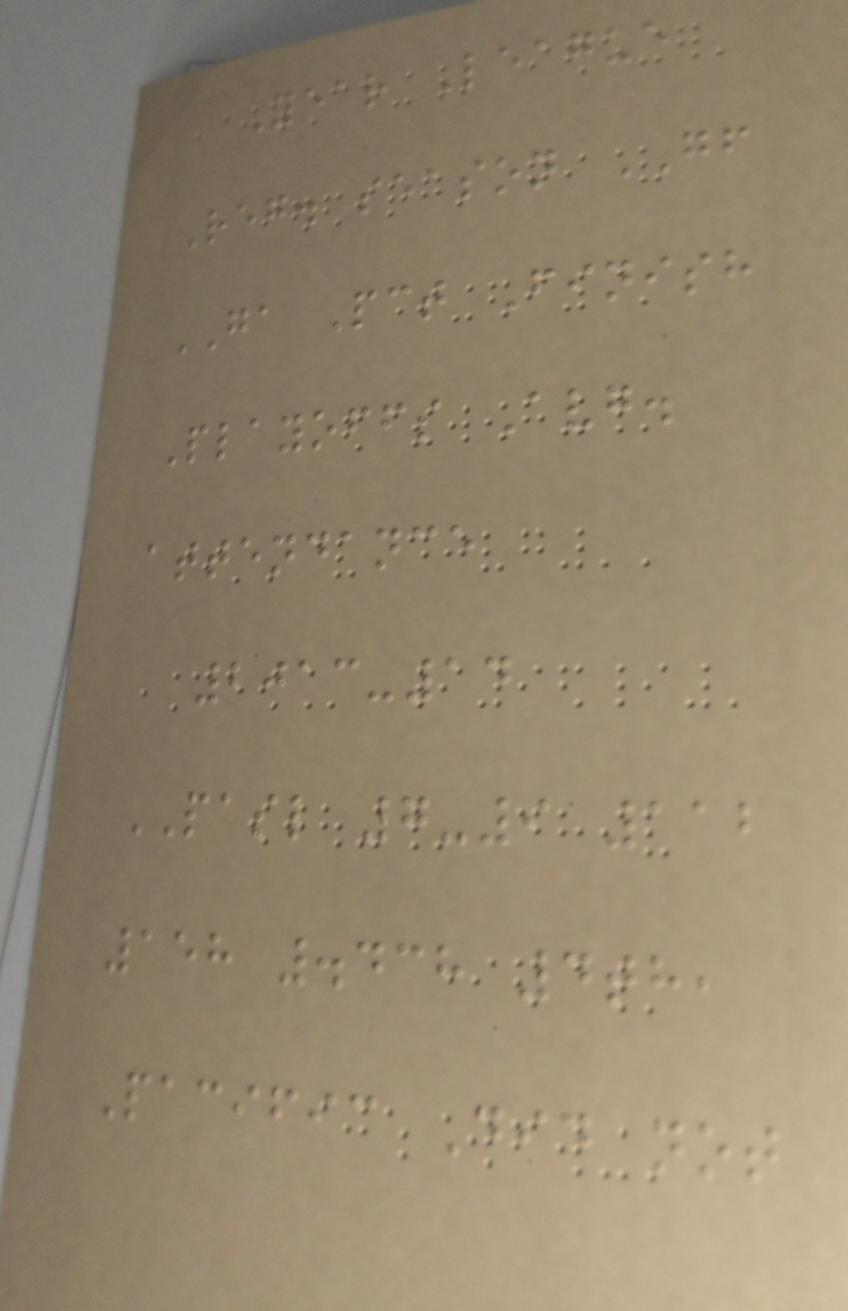Year League
Reg. season GF
GA Pct Finish
Playoffs Avg.
attendance
2013-14
PASL 7-9 112
158 .438 4th,
Pacific Did not
